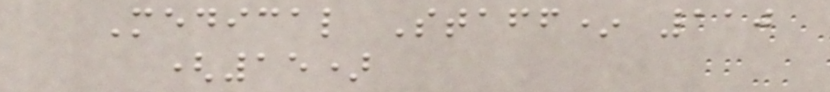Medical Staff* 110
(15)
